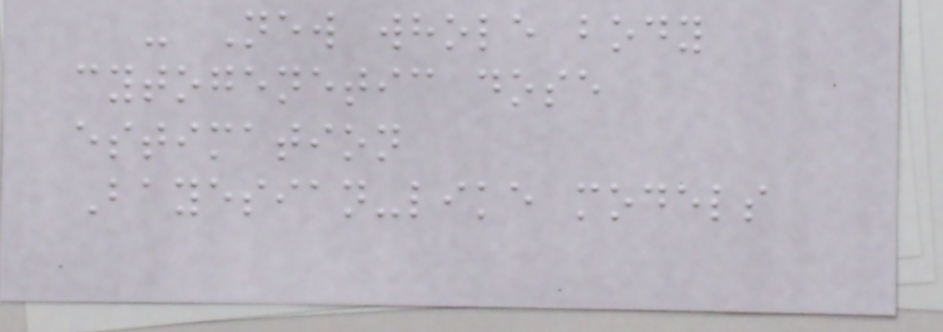- New whole body
cytogenetic dose
estimation
Bayesian-like models
